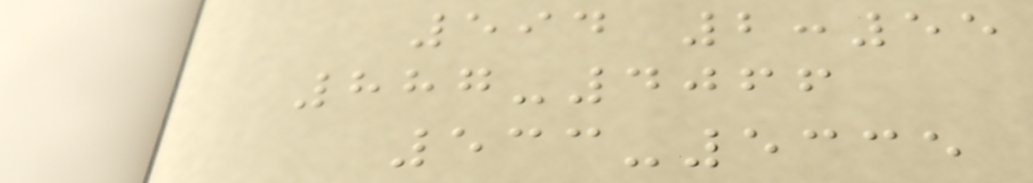594 2:55
887-4066
533-5335
